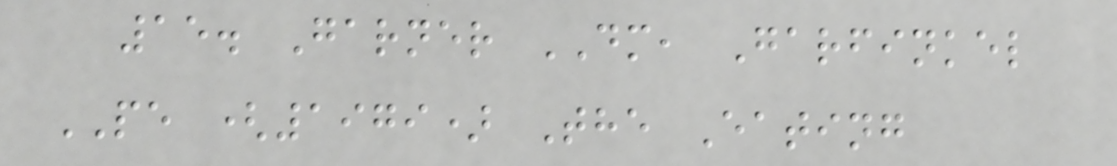15. Garner DM, Garfinkel
PE (1979) The Eating
